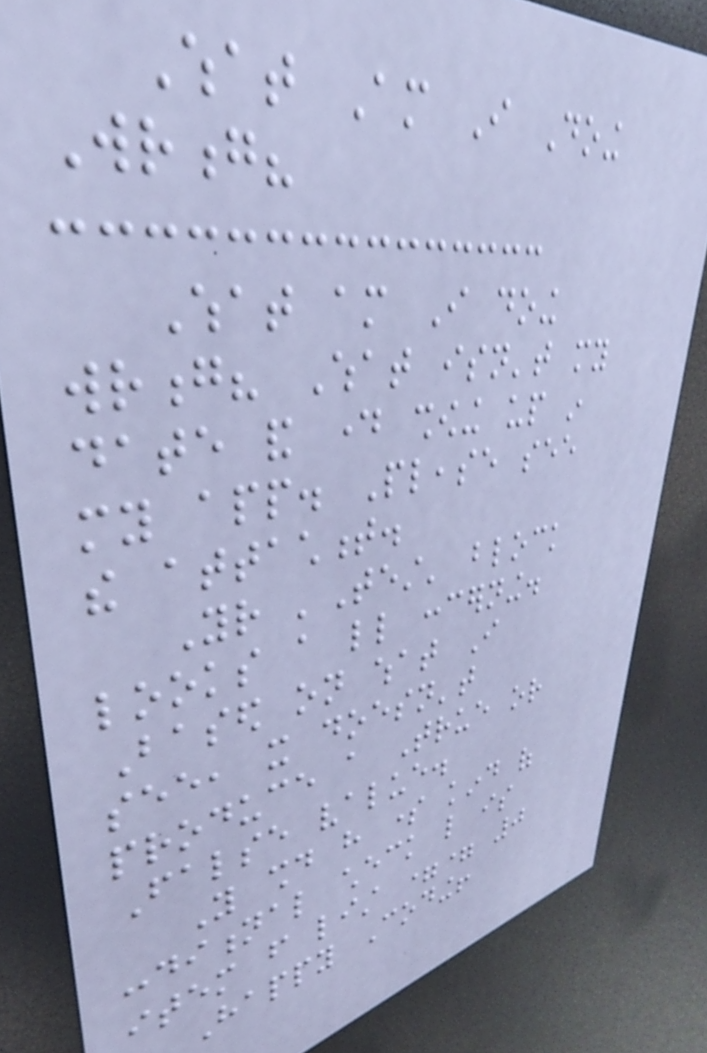What Am I Doing
Wrong?
What am I doing
wrong? What isn't my
date and day showing up in
my app. Please see
the attachment.
Your 'Test' block
looks a little concerning.
Based on what I
see, it doesn't
produce a True or
False value.
You should have some kind of
conditional check like is
item from list == 0
Happy Coding!
